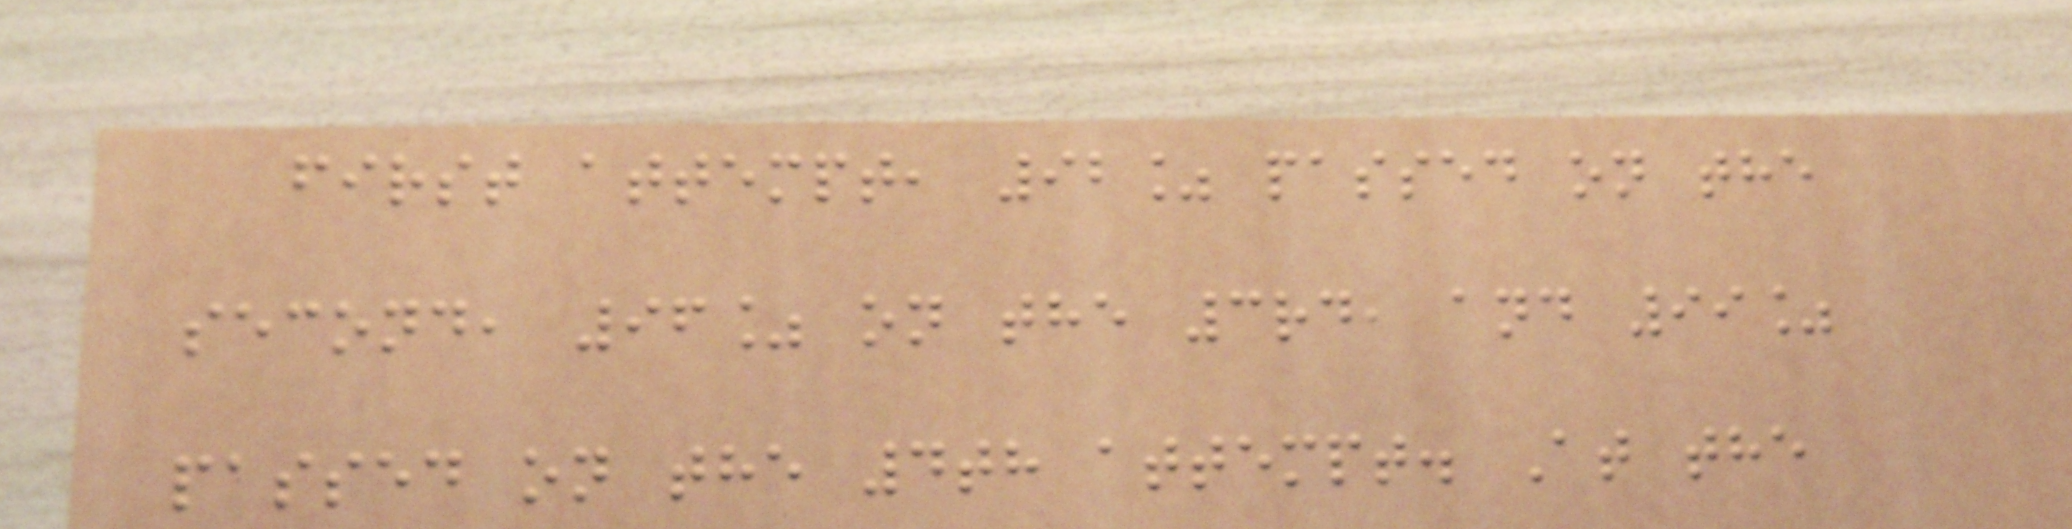first attempt, 92% passed on the
second, 96% on the 3rd, and 99%
passed on the 4th attempt. At the
